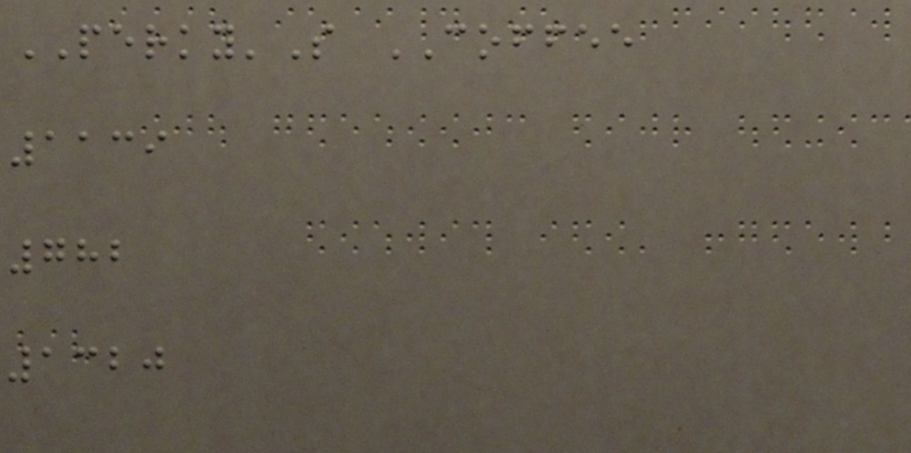PERKY'S COFFEE
1139
782
1320
